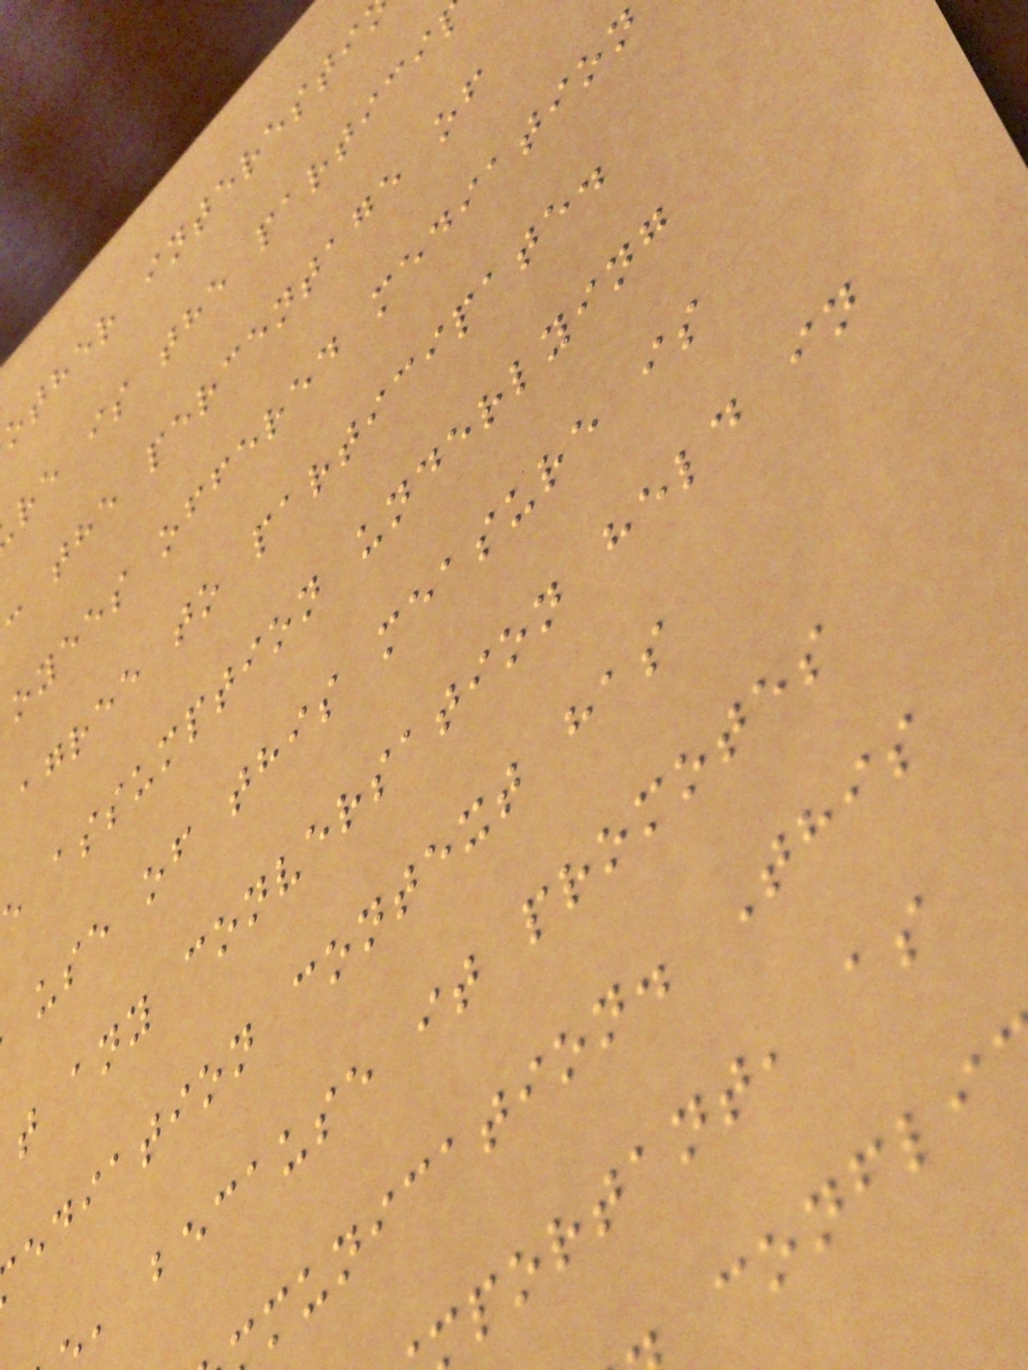other interesti
re is the partici
: the percentage of
oyees offered mediation
agree to participate.
e assumption underlying
use of this measure is
t any conversation held in
ediation context has
, because it promotes
munication. This
portant, as
